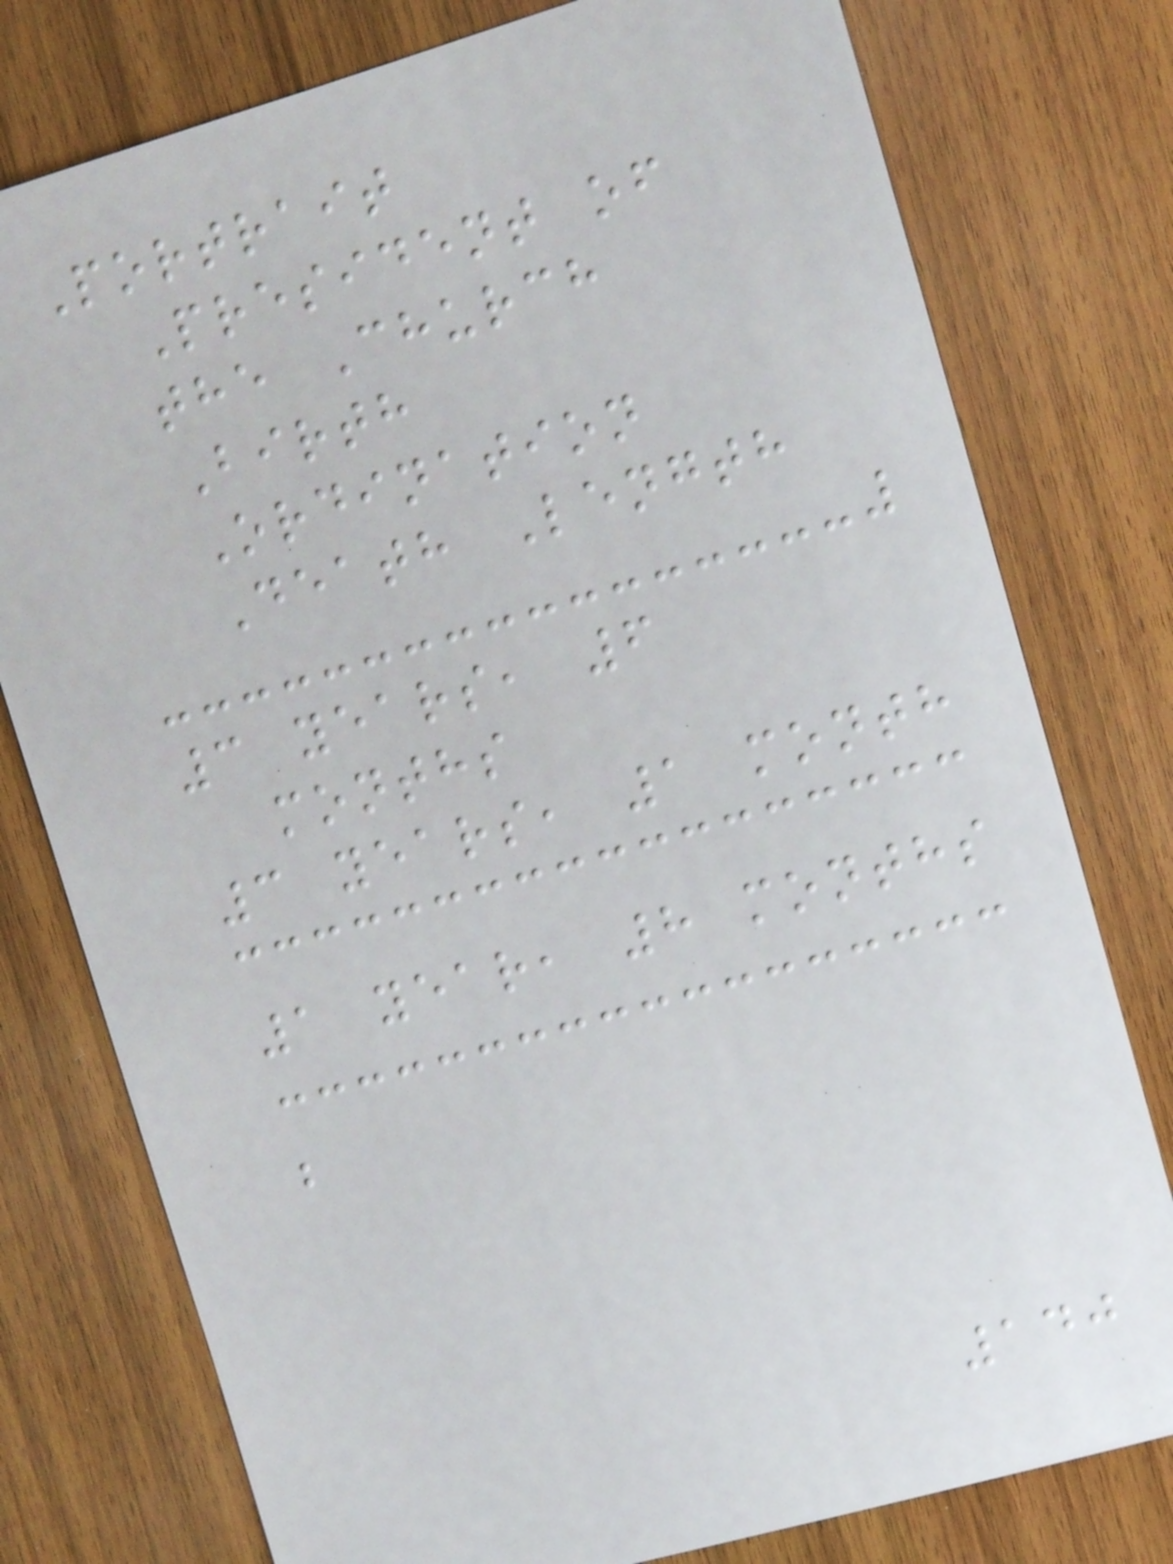Portrait
President of
the Church
Birth
Ordination
Death Length
3 years, 6
months
3 years, 1 month
1 year, 8 months
;
140
